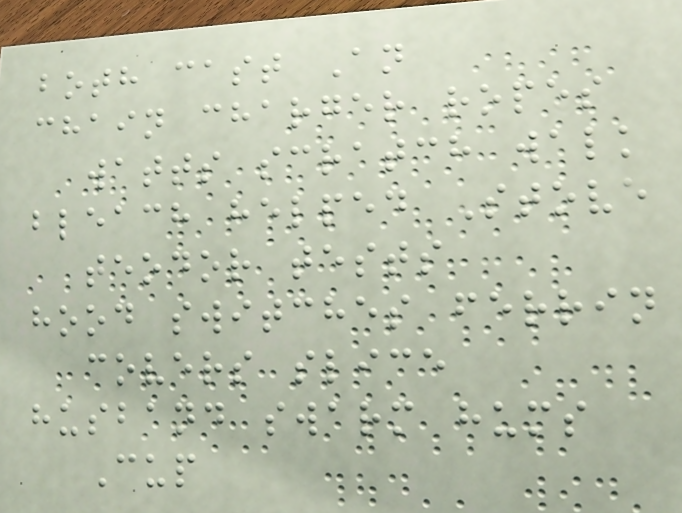both cast An
chain charger ropes
watts scratch walk
bleach helped Stove
teodor tests
hood switches ferrin
covers slice
husband swarm hums
Cup
